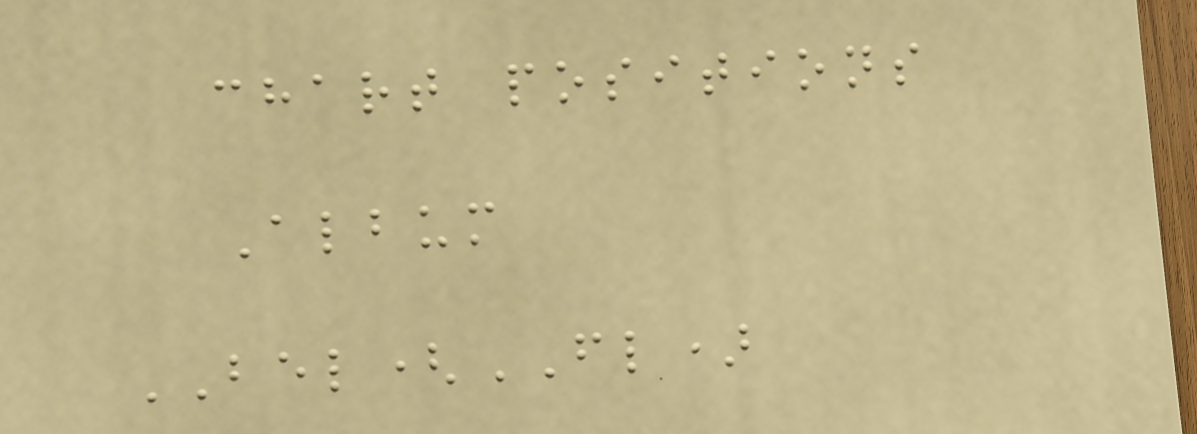chart positions
Album
BEL(FL)
